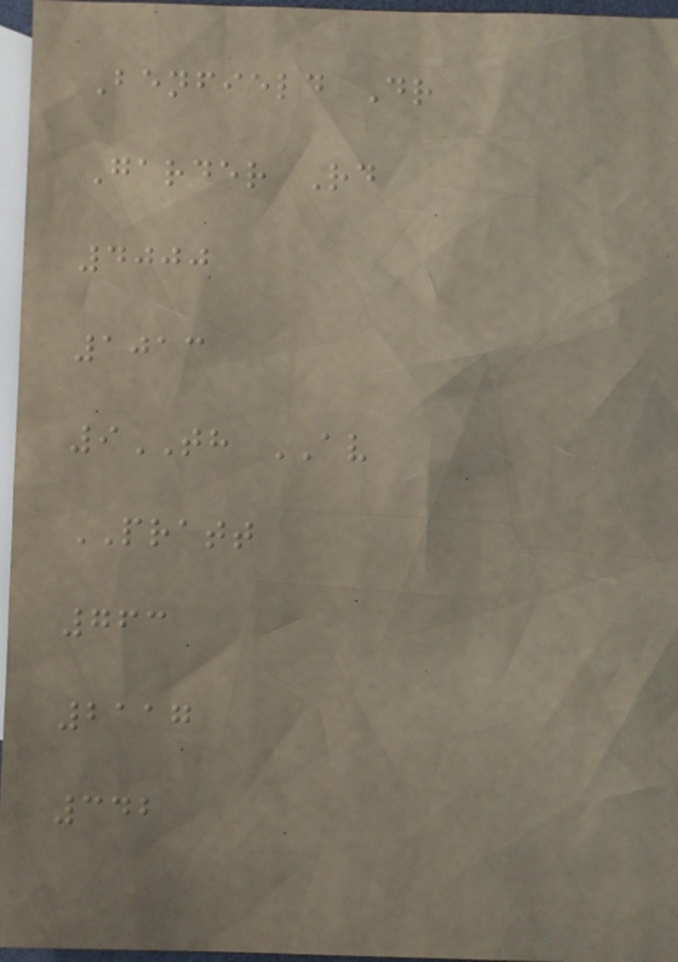Benfield Dr
Garder Rd
4000
1013
9TH AV
PRATT
763
2117
342
